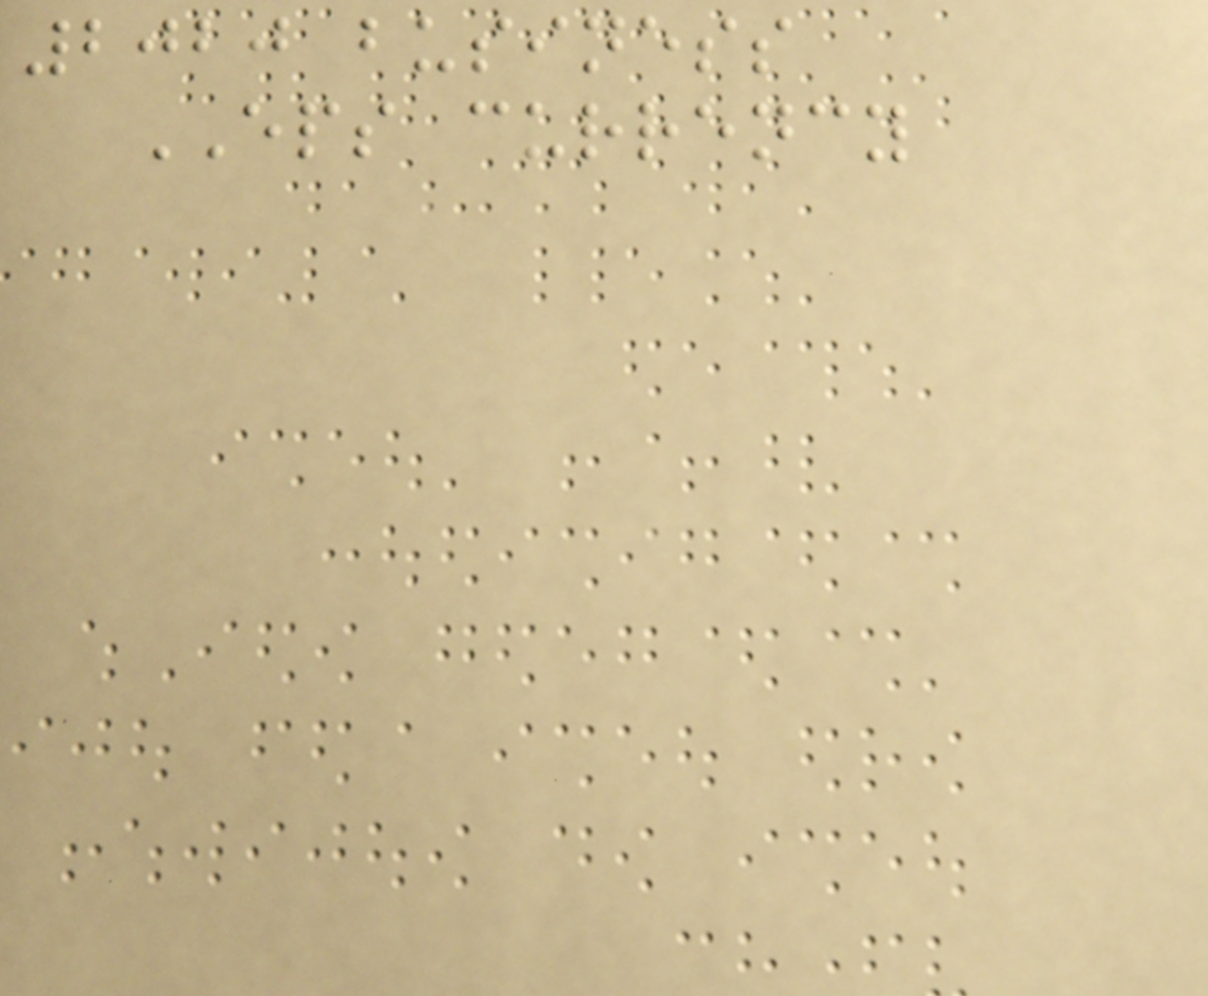2020 business
EPS currency
